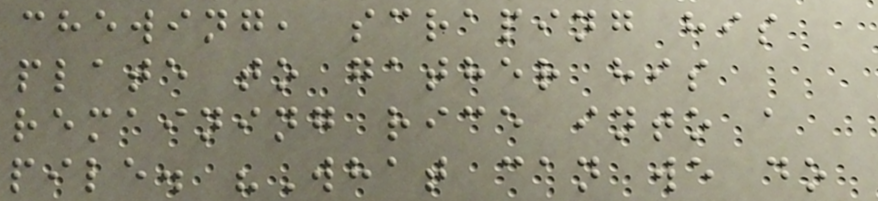chewing, scraping his
plate to gather his
remaining rice into a
pile. "What can we do
